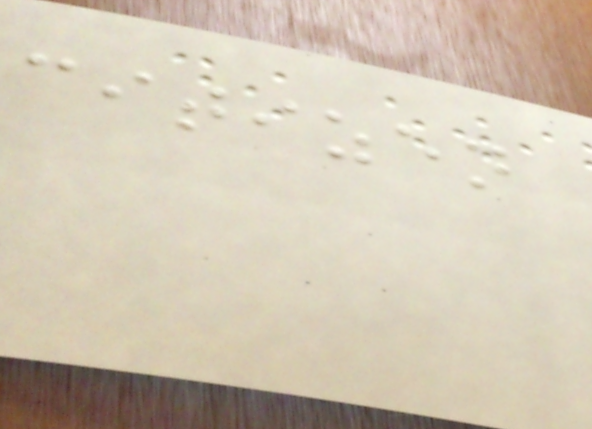citizen
